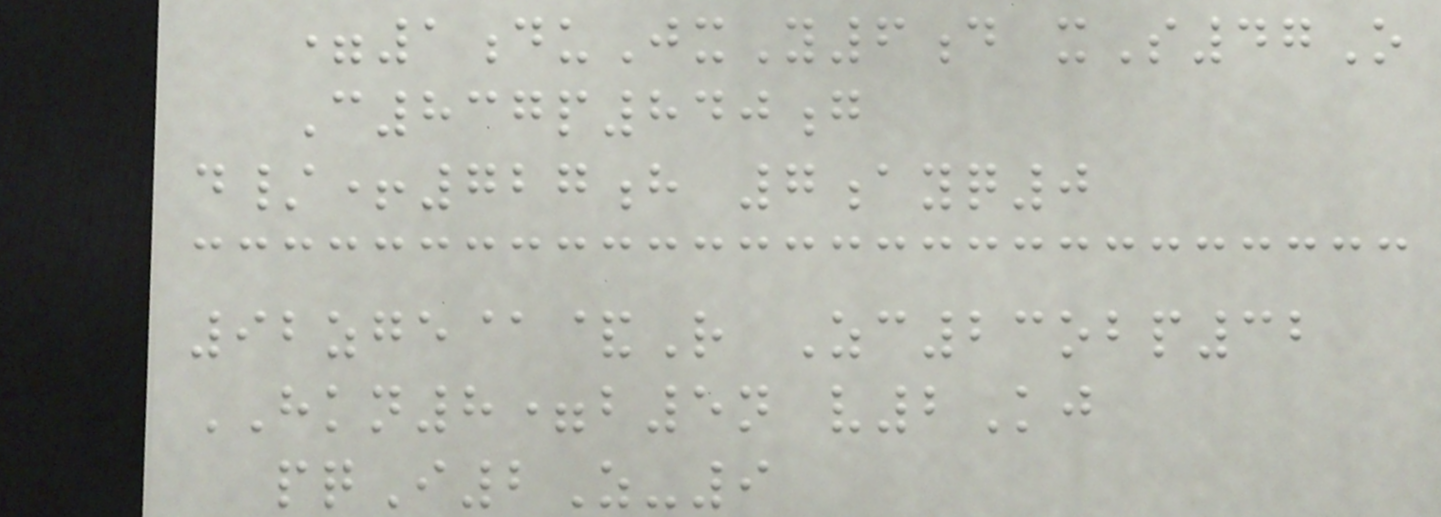=1duJxY6d xS47O
C837p840g
d/+727h 7ayq0
92zge@&R Zc23obp32
HKN8=b5n v2Kj
pqI2Z-9
